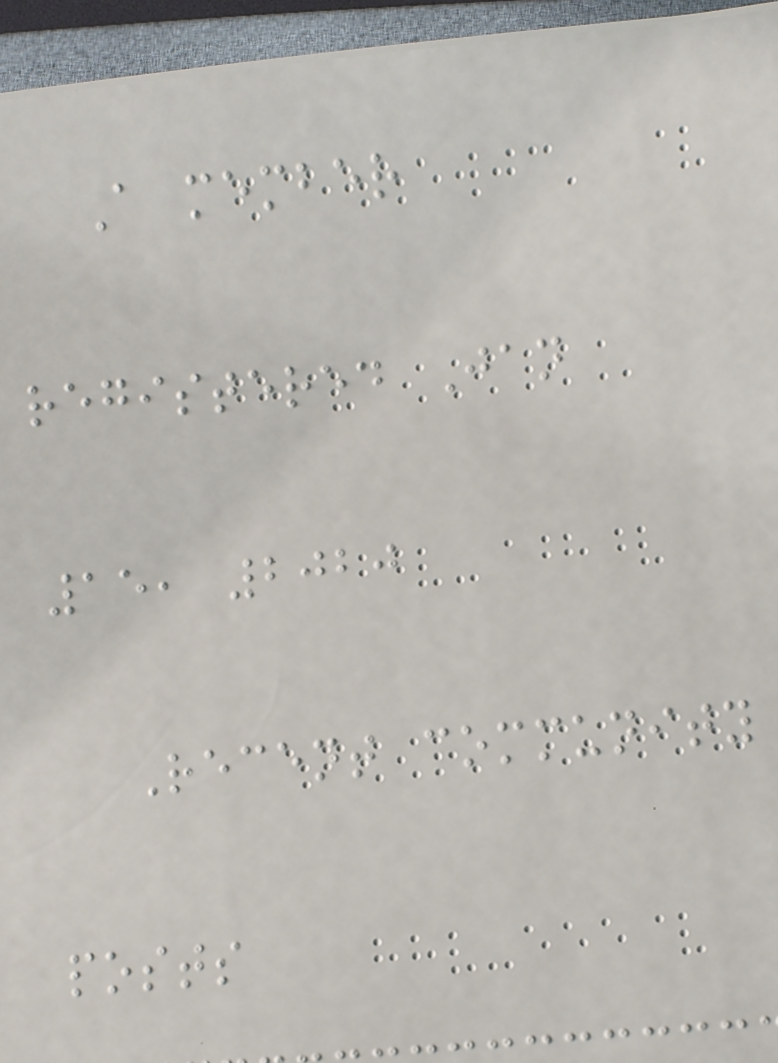A member
registered Jan
15, 2020
Recent community
posts
